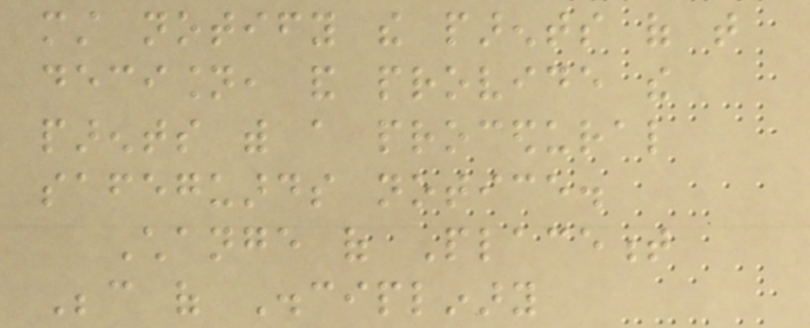must notify the parents of that
decision, and provide the
parents with a procedural
safeguards notice.
Change of Placement
Because of Disciplinary
